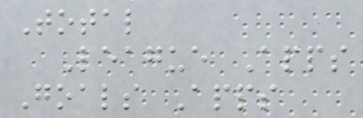Total
League Apps
Goals Apps
